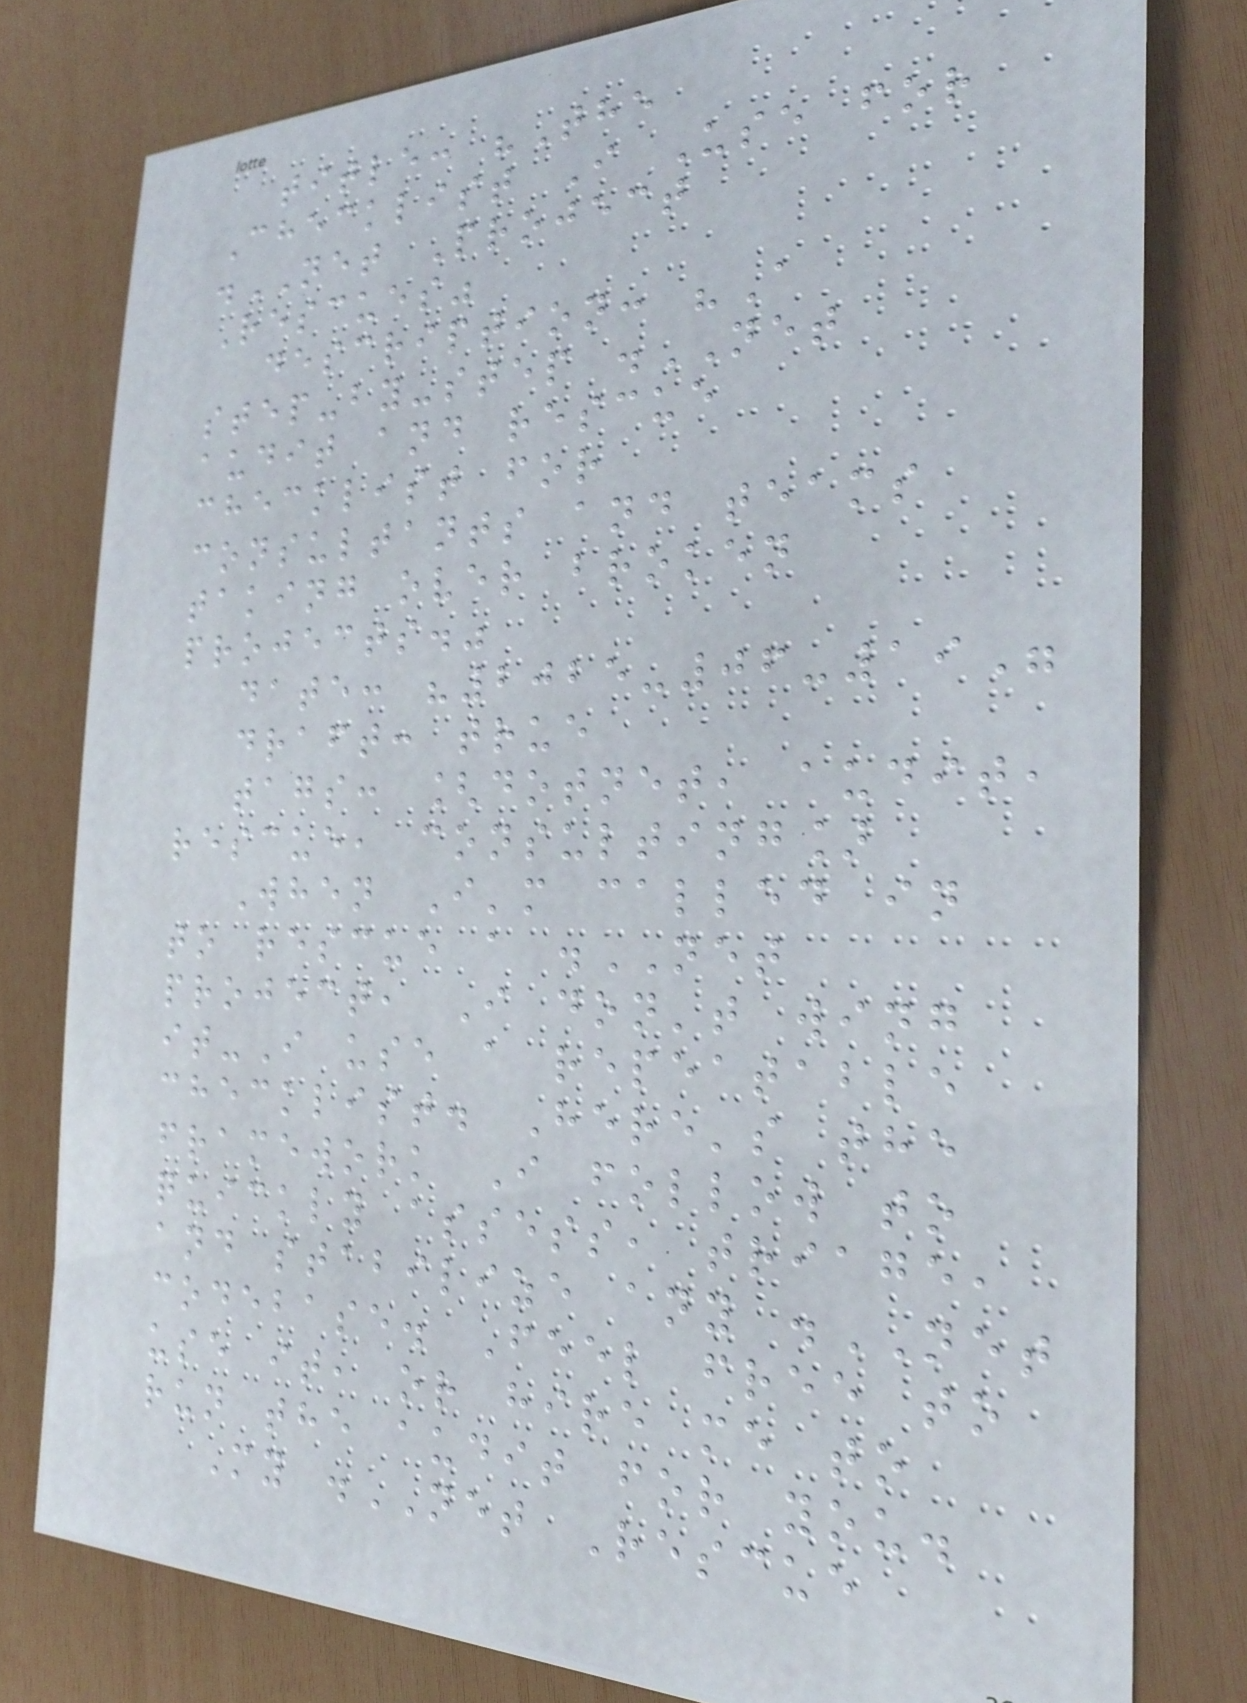title: "The
Checklist I Use for
.NET Project
Rescues"
description: "A
step-by-step .NET
audit and rescue
checklist for
consultants and teams
taking over broken
projects."
date: "2025-06-19"
draft: true
tags: [dotnet, audit,
rescue, consulting]
When I'm called in
to rescue a .NET
project, I don't wing
it-I use a repeatable
checklist. Here's the
framework I follow to
quickly assess, triage,
and stabilize any .NET
codebase. Feel free to
use it, or hire me to
run the audit for you.
My .NET Rescue
